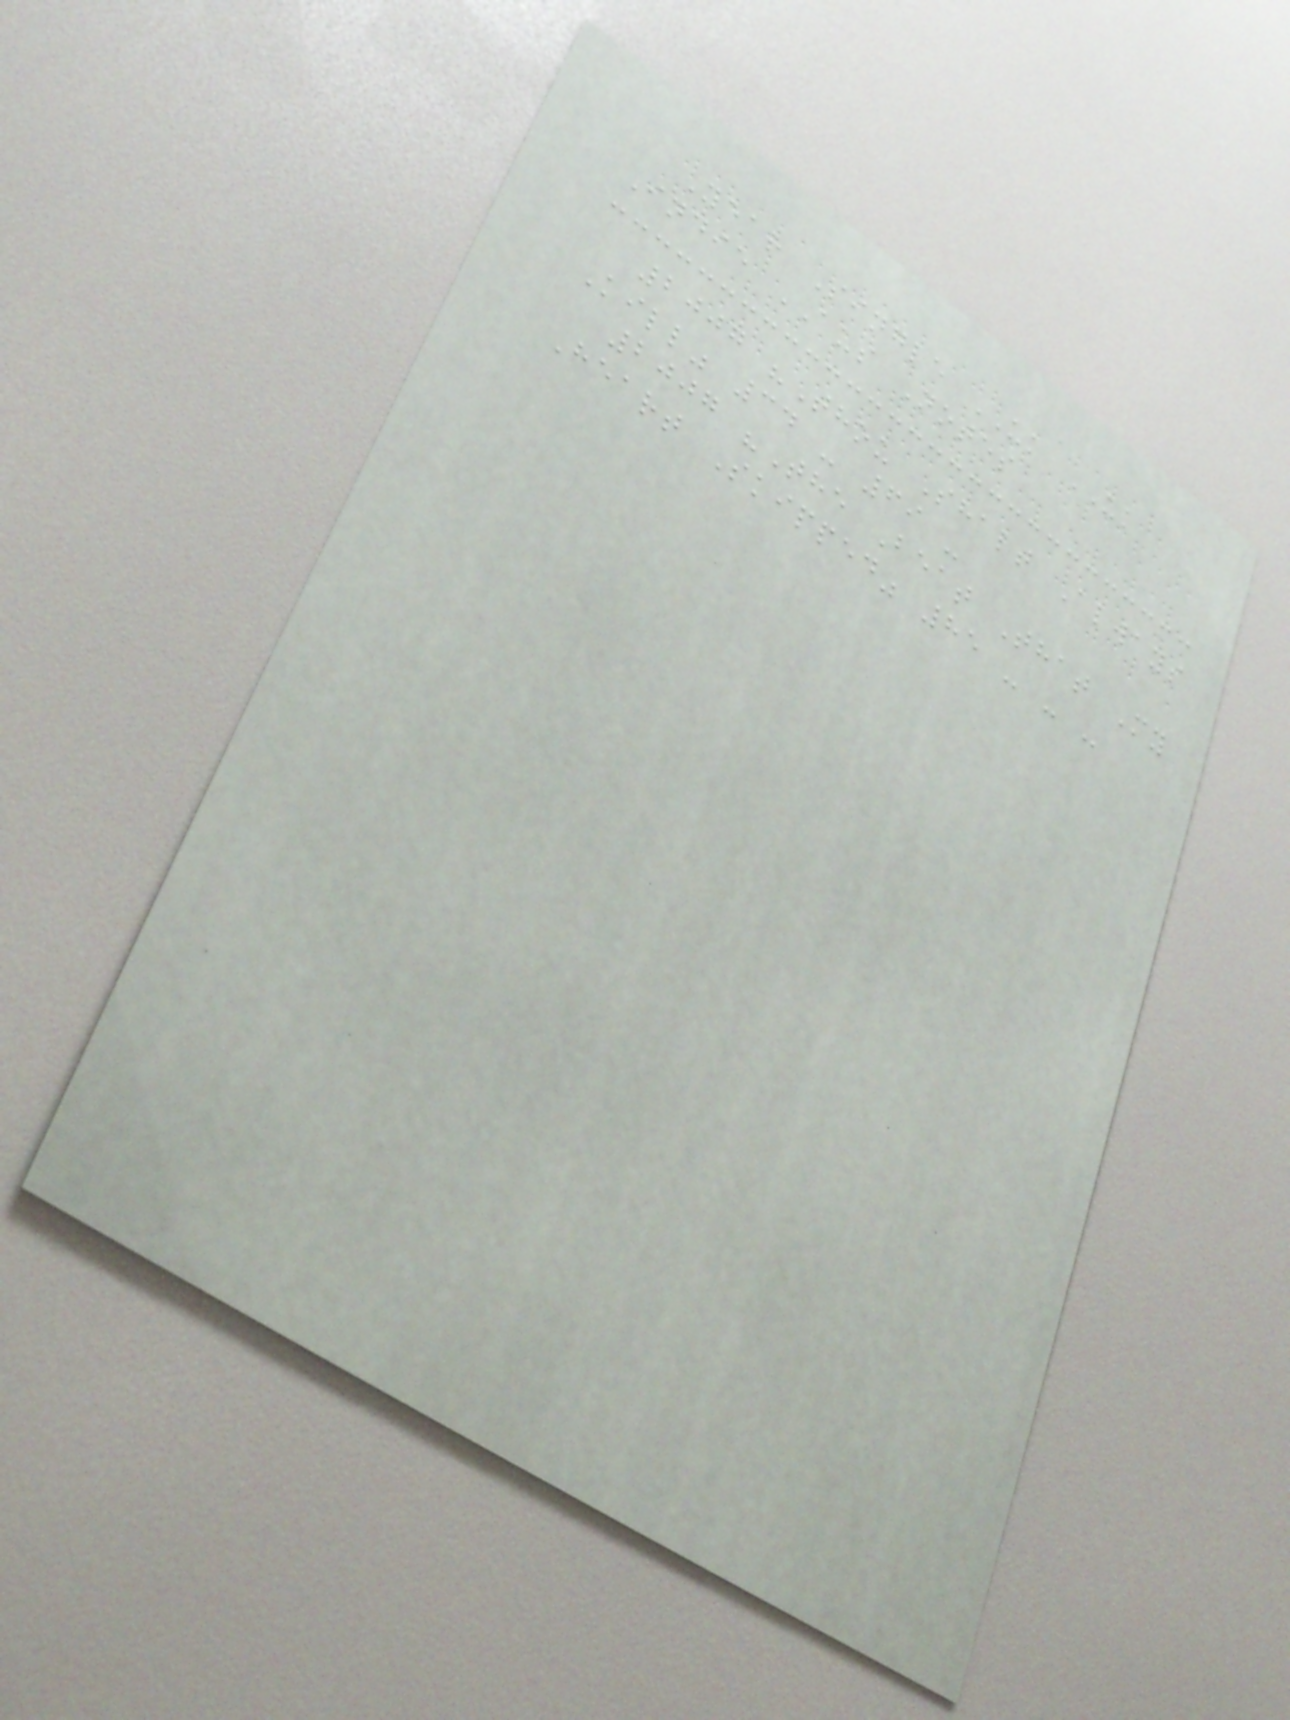Year Single UK UK
Indie AUS Notes
2007 "Thou Shalt Always
Kill" 34 - 69 -
2007 "The Beat That My
Heart Skipped" 85 - - -
